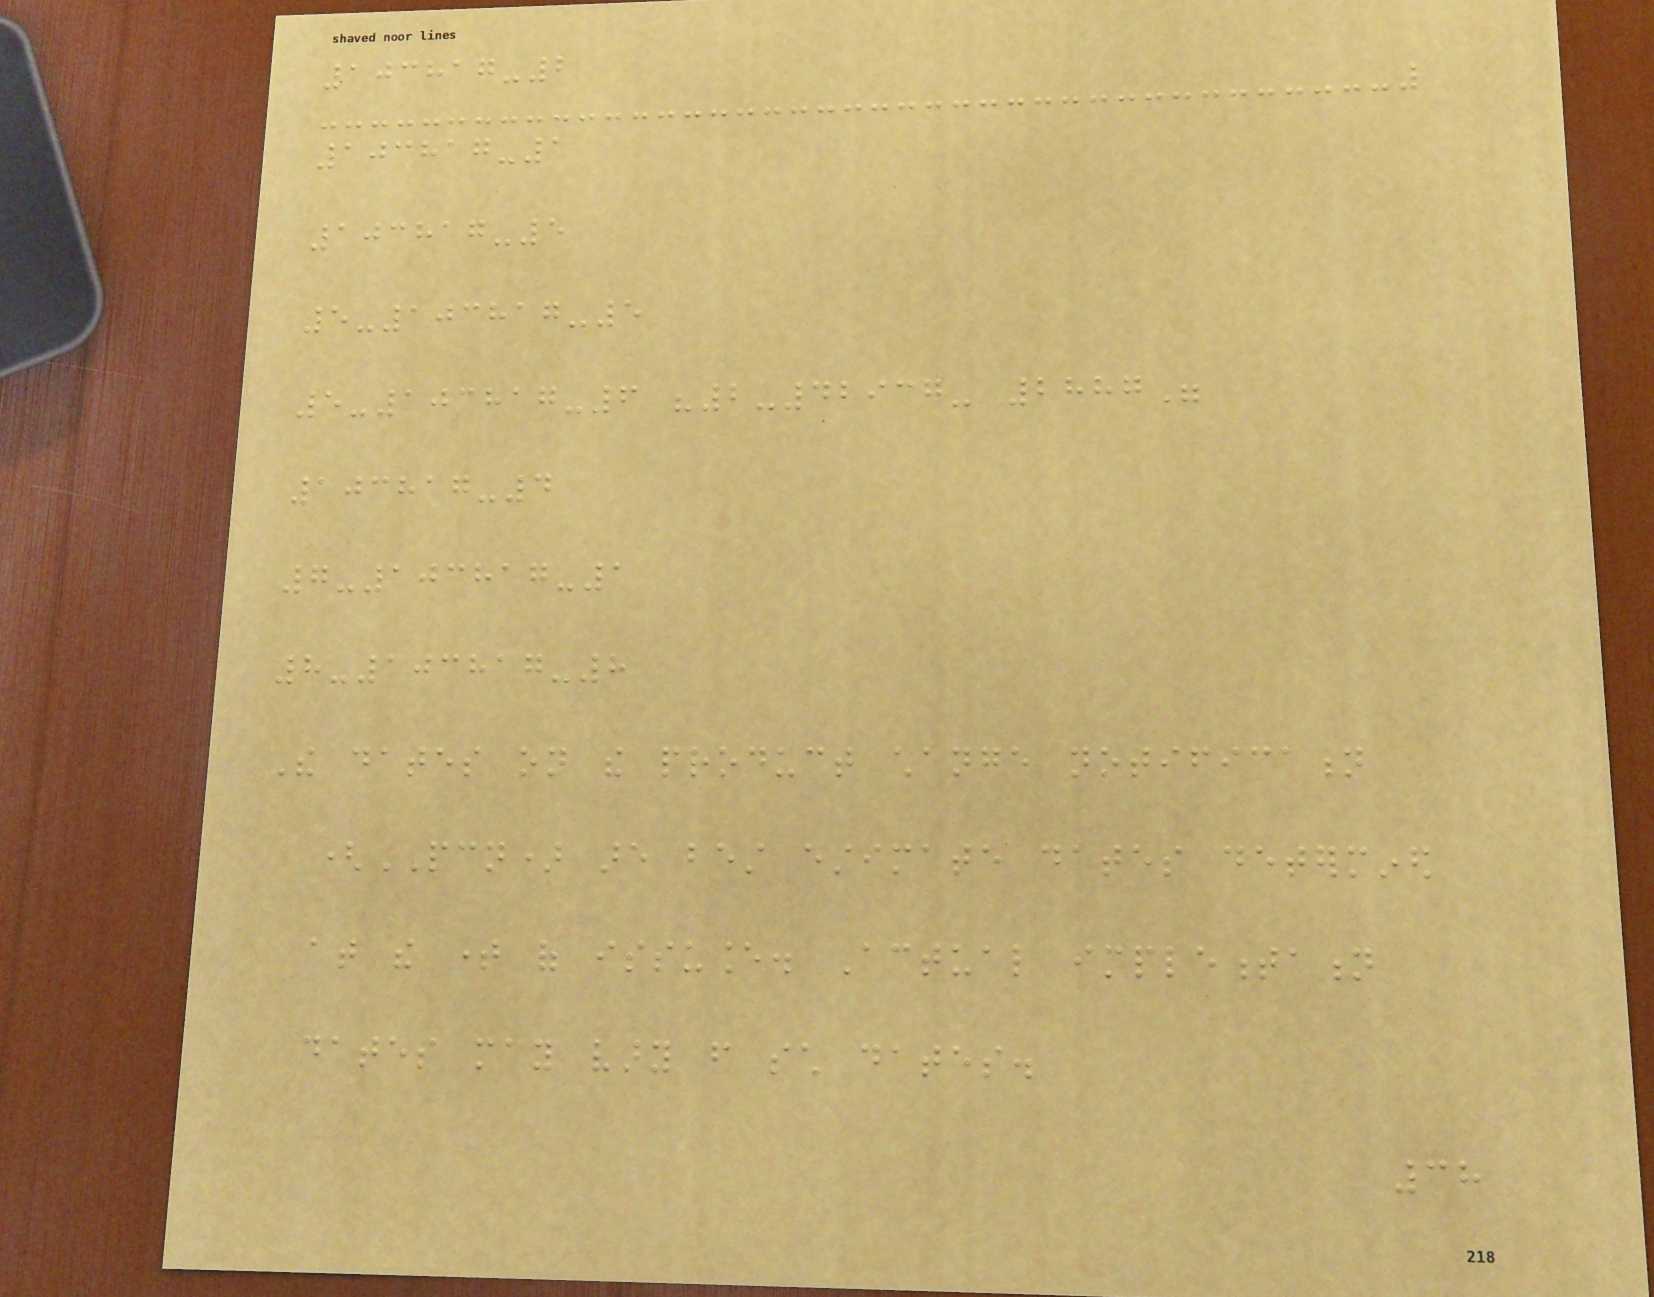103817-2
103817-1
103817-5
5-103817-5
5-103817-6 "2-42937- 2887"
103817-4
7-103817-1
8-103817-8
The dates on the product change notification
(PCN) are best estimate dates determined
at the time of issuance. Actual implementation
dates may vary from such dates.
38
